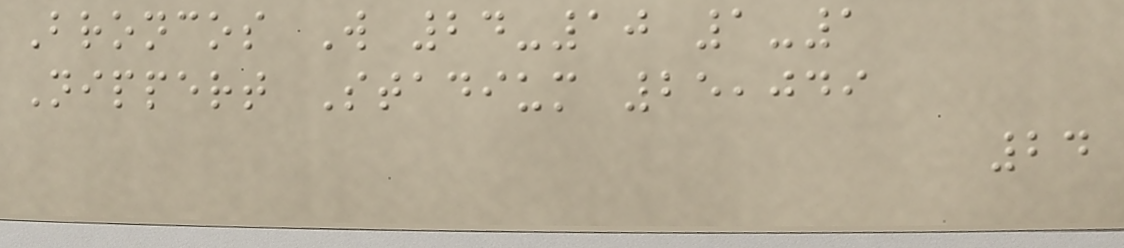Broncos W 24-10 1-1
Nippert Stadium 25,049
24
